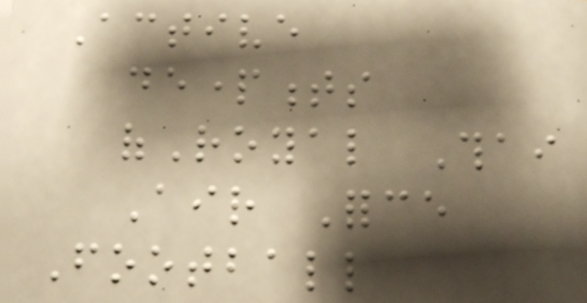Active
departments
ofRoyal Thai
Air Force
Football
